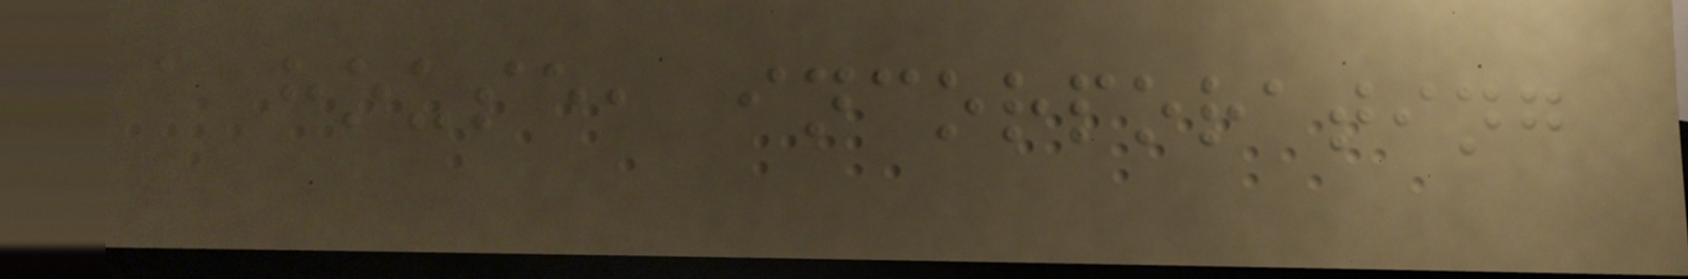a house, incorporating
